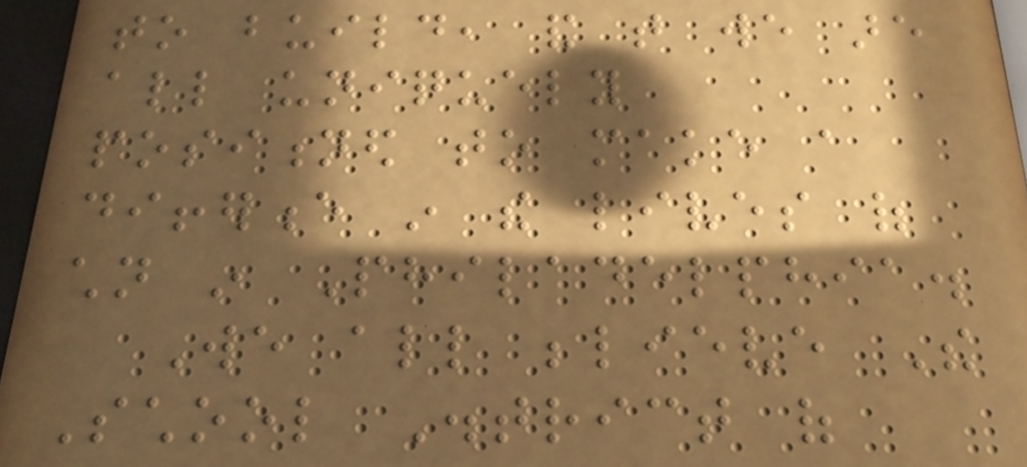to build, and that we are
all uniquely
positioned to make a
difference in the lives of
children in Philadelphia.
We all believe The
School District of
